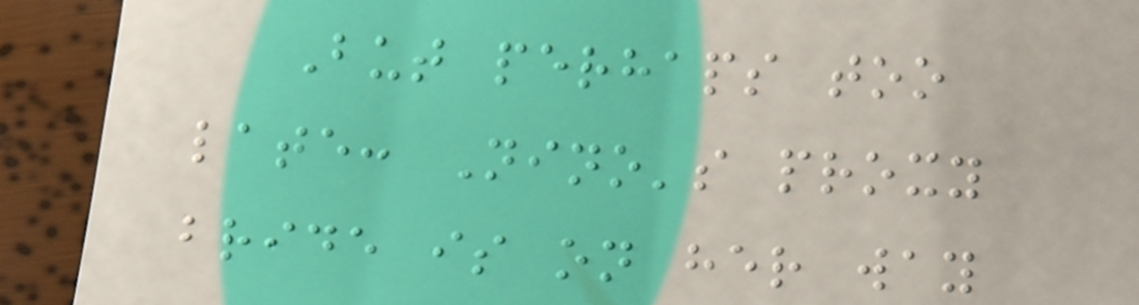But perhaps too
late: Nino's proxy
bride is on her way
